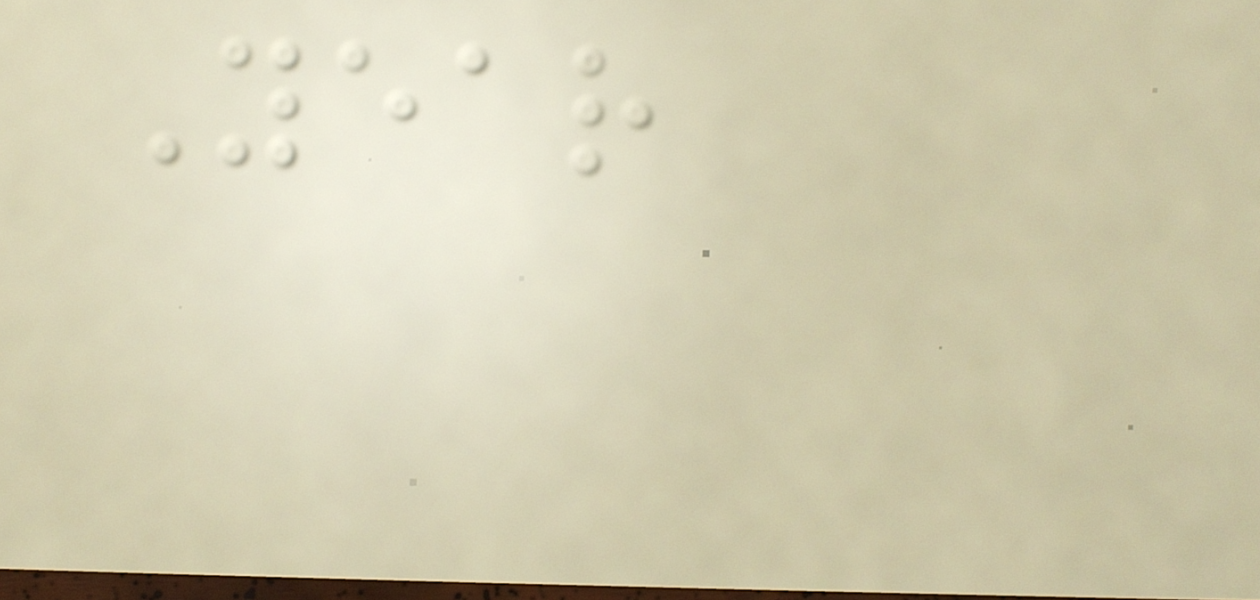Year
